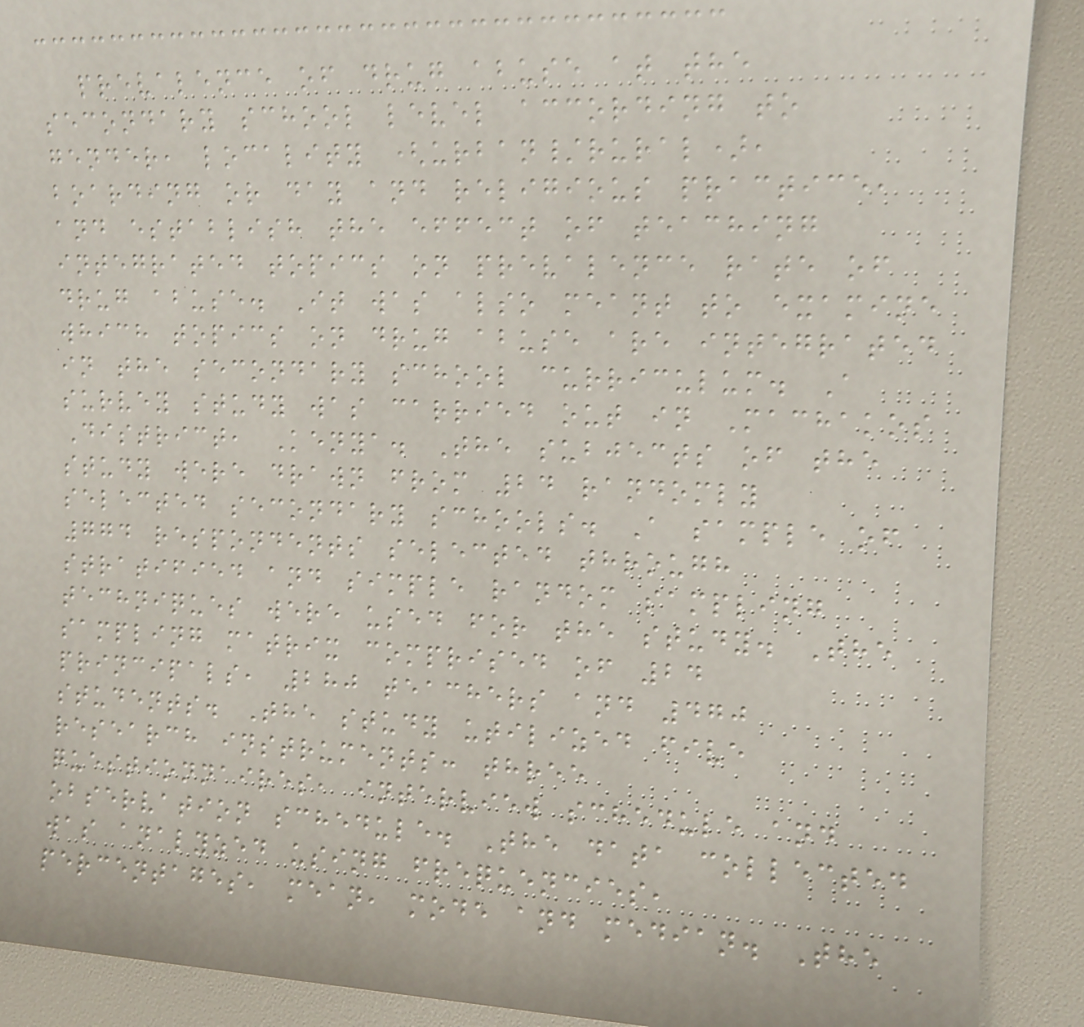prevalence of drug abuse at the
secondary school level according to
gender, locality (urban/rural),
boarding or day and religious practice,
and establish the effect of teaching
integrated topics on prevalence rate of
drug abuse. It was also meant to examine
which topics on drug abuse are integrated
in the secondary school curriculum. A
survey study was carried out in Machakos
District, Kenya. The subjects of the
study were drawn from 24 randomly
selected secondary schools. A sample of
774 respondents selected through
stratified and simple random sampling
techniques were used for the study. The
sampling matrix comprised of 24
principals, 280 teachers and 470
students. The study utilized five
research instruments: three
questionnaires, interview schedule and
observation schedule. The data collected
was analyzed using frequencies,
percentages, mean, mode and median. The
